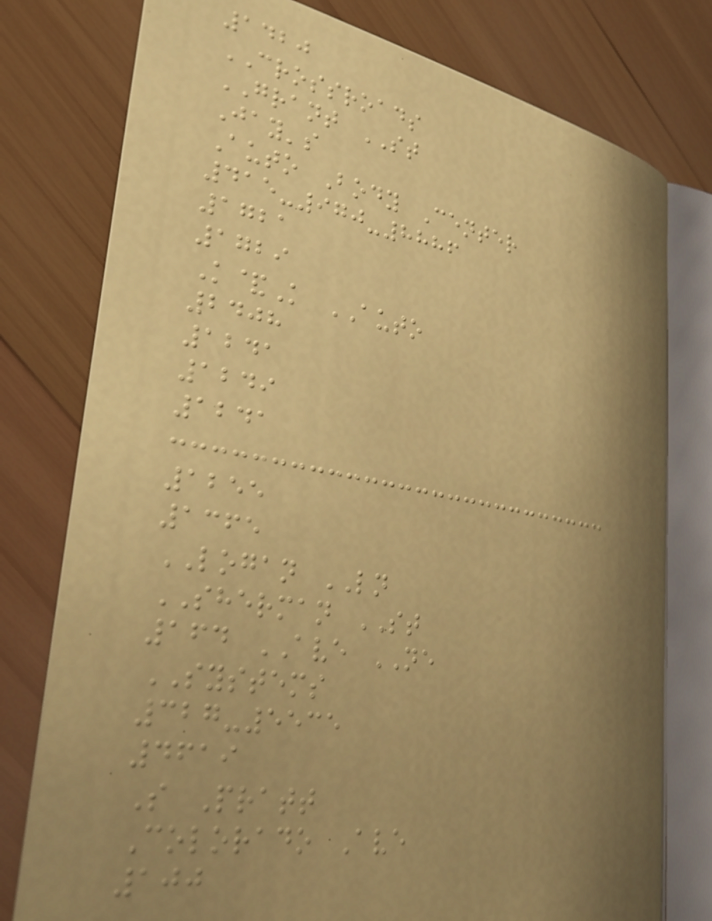1420
CROSSROADS
GRANT ST
Jay's
Auto Body Center
415-970-8886
1721
1729
K&K AUTO
2408
1241
1249
1241
1255
1365
LOGAN LN
SHERMAN ST
164 AVE NE
SYSTEMS
327-5535
4619
S Pratt
Colorado Ave
100
